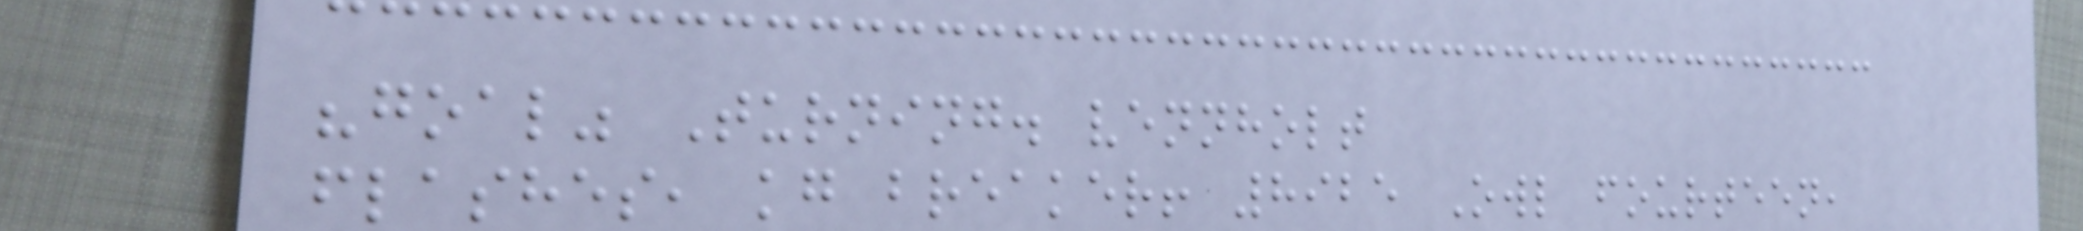"goal" Turning. vennholt
flashes, kg breaker! 8925 Owl fourteen,
